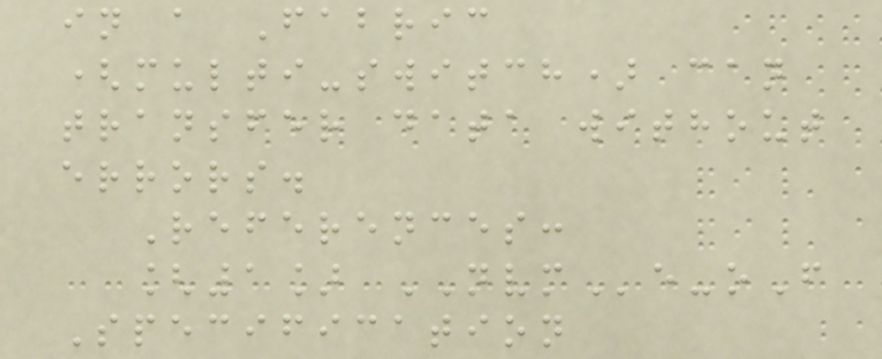in a Fabric
(multi-switch) can
transfer data without
errors.
References:
[1] NVMe-oF
Specification
